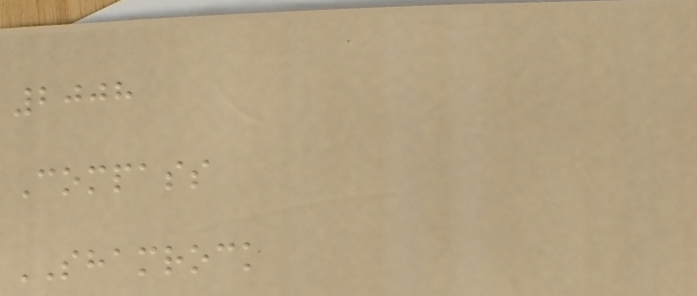2008
Compass
SHAMROCK
